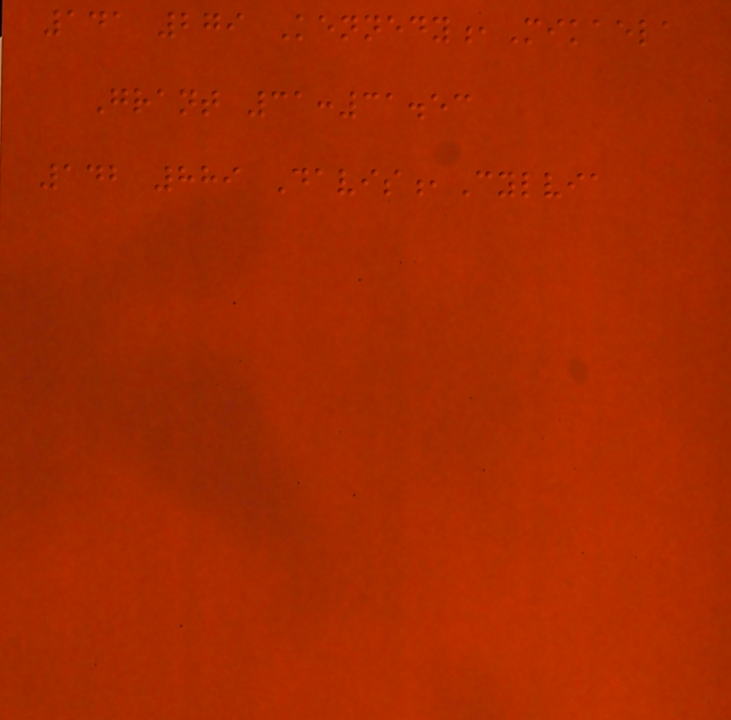141 279 Kennedy,Mikaela
Grant 31:31.53
142 889 Davis,Cylvia
